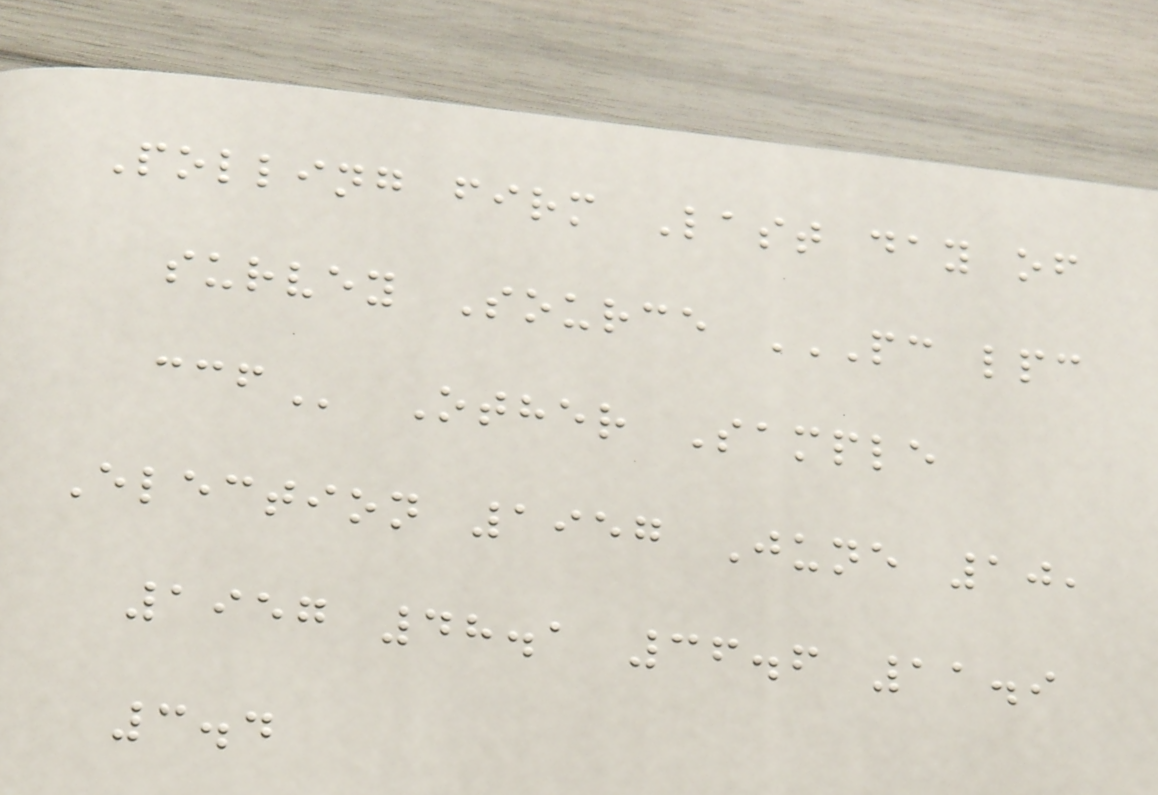Polling firm Last day of
survey Source PC LPC
CCF Other Sample
Election 1957 June 10,
1957 48.1 36.6 11.9
3.4
